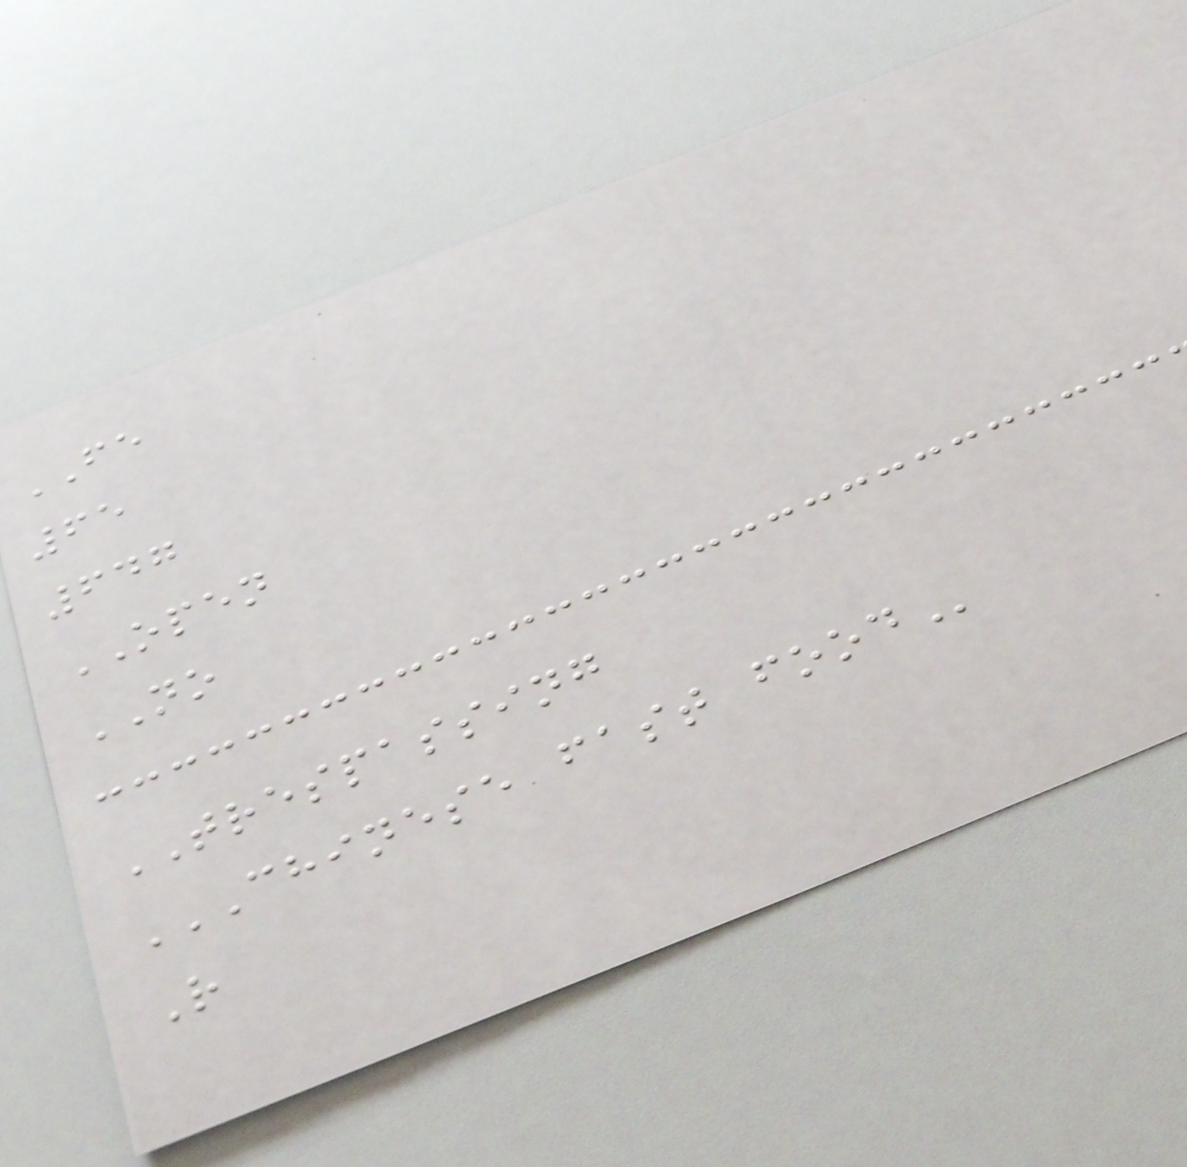FE
65
647
OPEN
NO
TRESPASSING
CHINESE FAST FOOD
R
